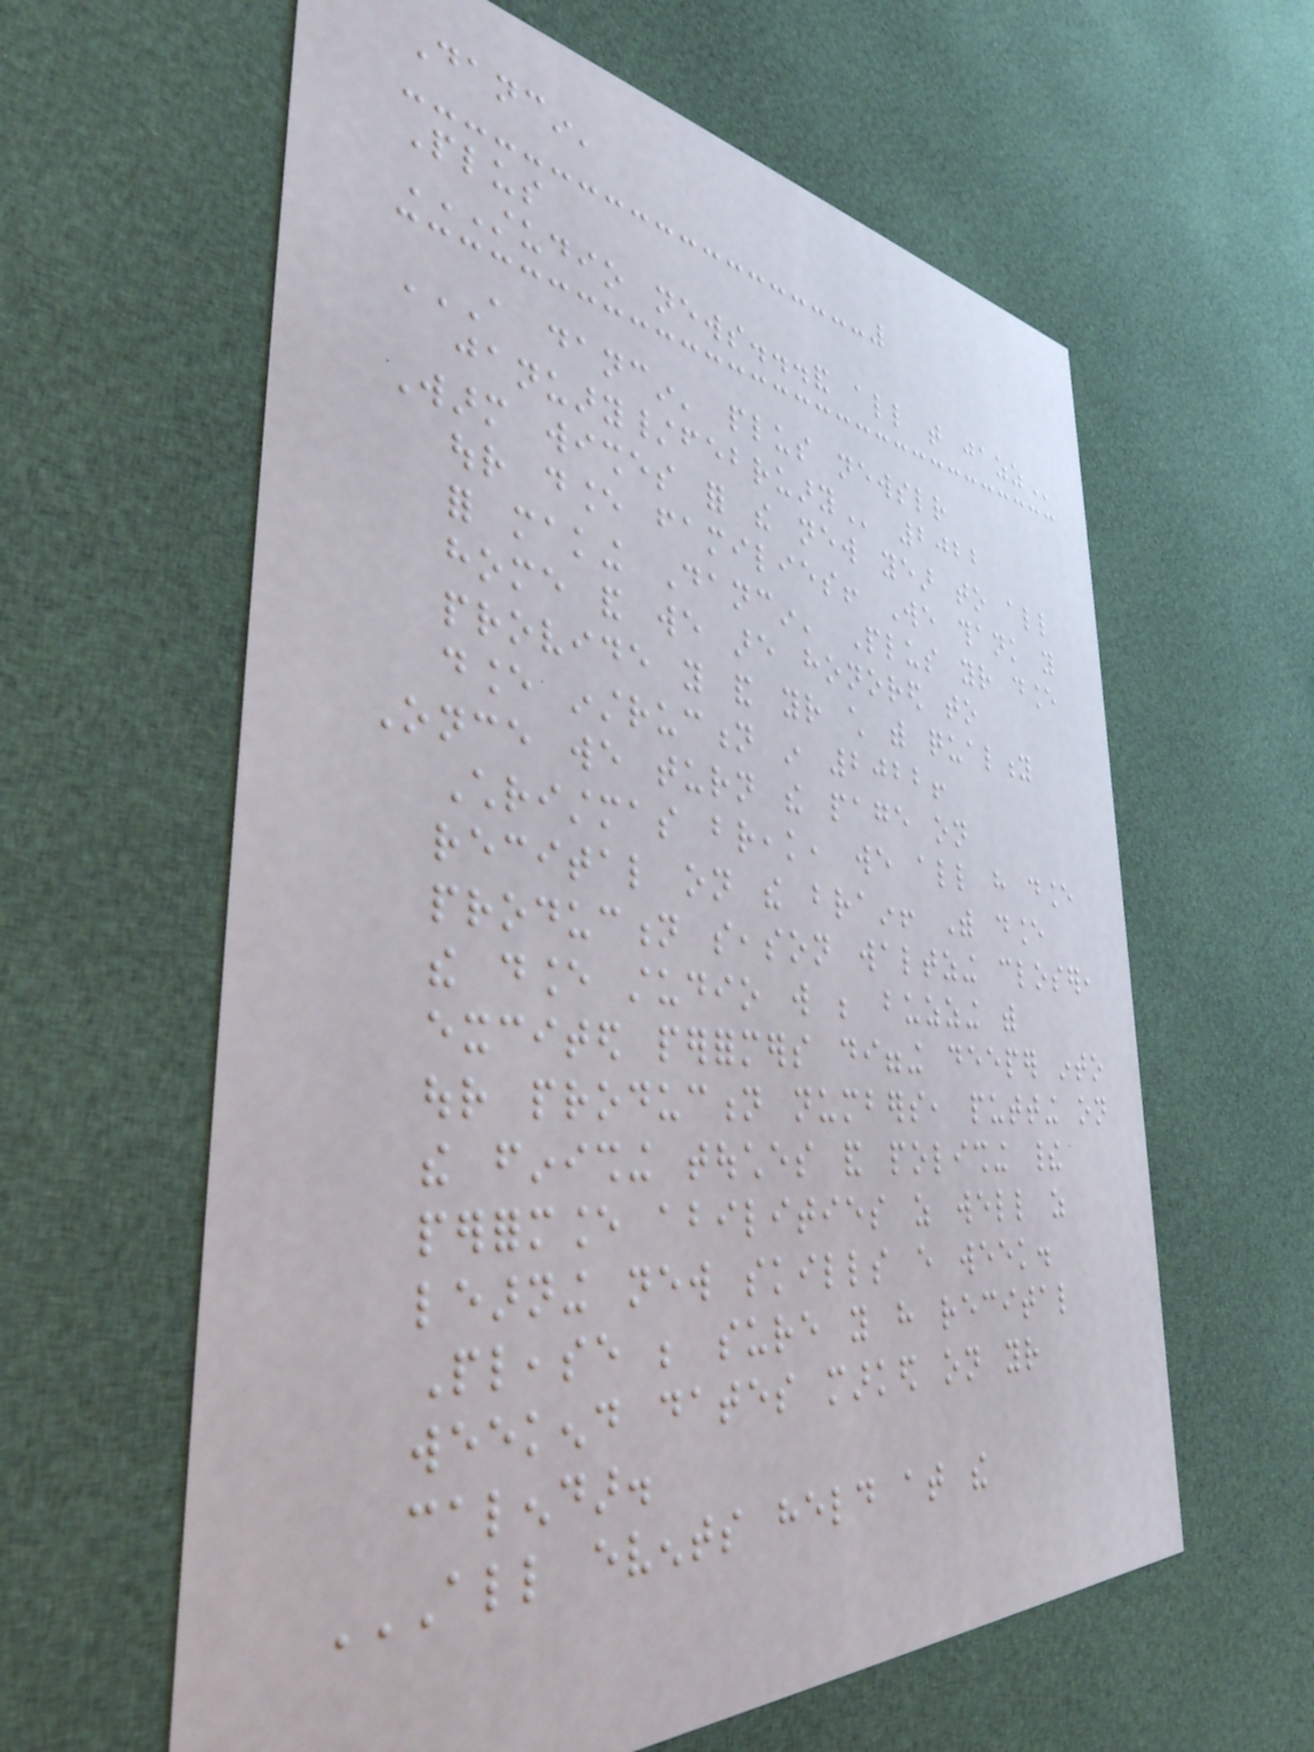Dancin'
Plus
STUDIO NEWS...AND ALL THAT JAZZ
A DANCIN' PLUS NEWSLETTER
JANUARY/FEBRUARY 2022
Warm wishes for the new year to all
our dance families! We thank you
for making Dancin' Plus your dance
home and we are honored to
provide you and your child with quality
dance instruction in 2022!
Once we turn the page on
Christmas break, we all have dance
recital on the brain! With dance
production season waltzing closer,
the dance studio will be buzzing with
excited performers digging deeper into
our production numbers, putting on
the finishing touches and polishing their
performance abilities as well as
learning new skills every week.
Please be sure you have recital
weekend dates marked on your
calendar.
ALL EVENTS HELD AT THE
